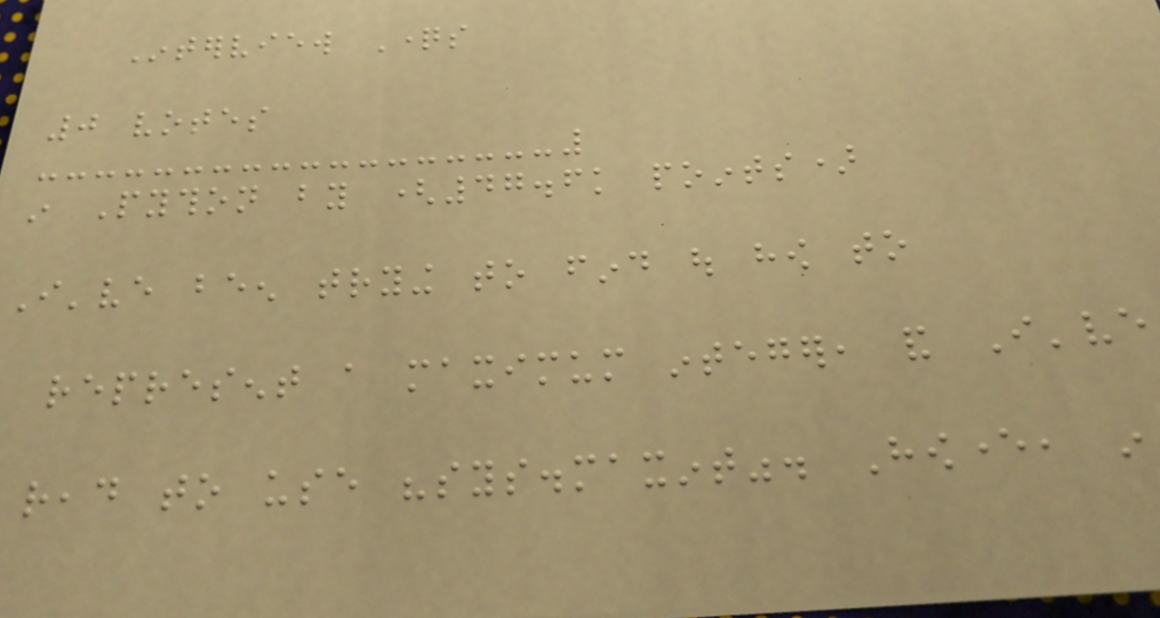Interview Questions
0 votes
in Python by (47.6k points)
I've been trying to find out how to
represent a maximum integer, and I've
read to use "sys.maxint". However, in
